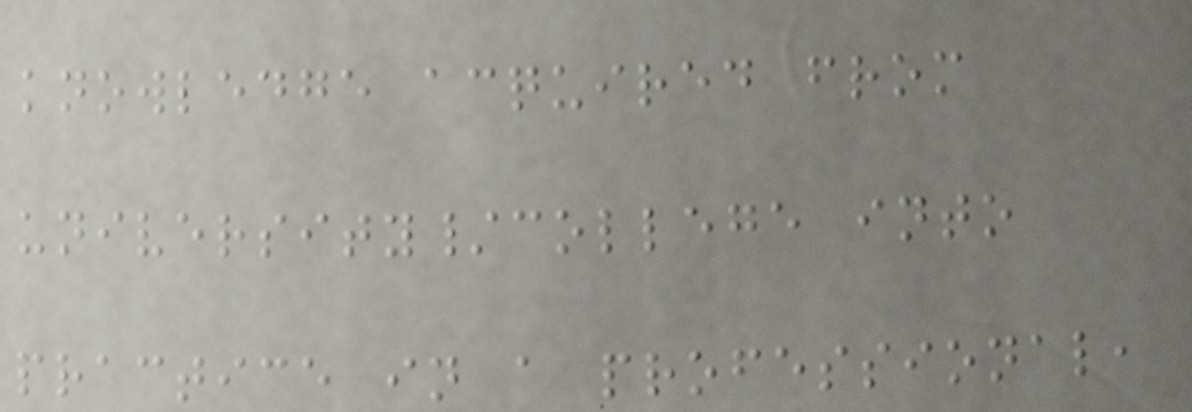knowledge acquired from
university/college into
practice in a professional,
